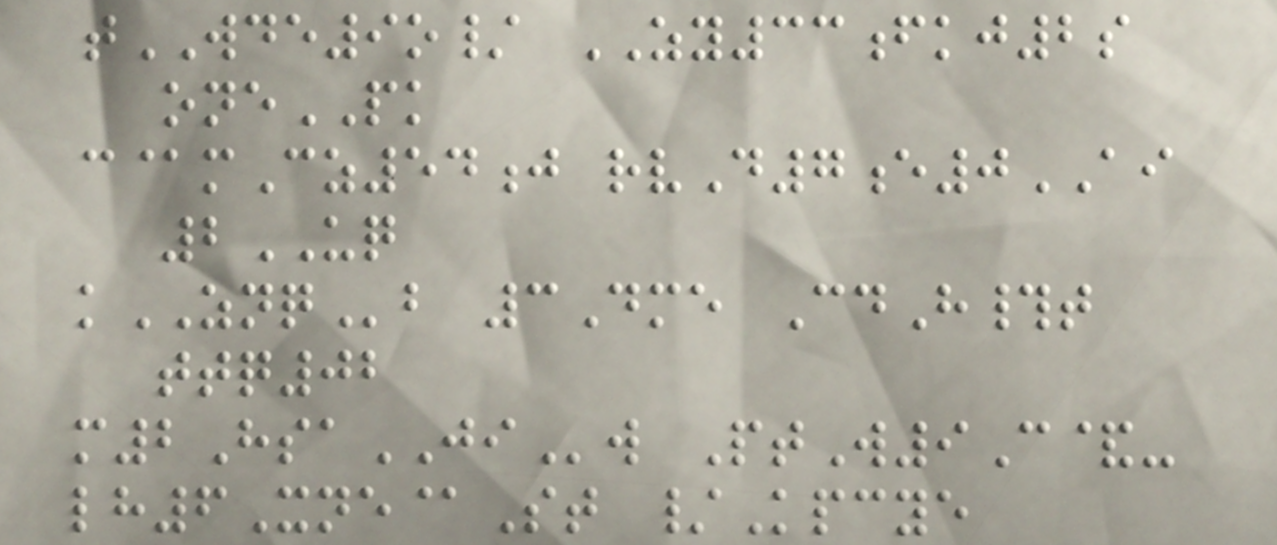tWDE9o/ ZY33fkj2s
onePK
c@mCz54j rvD7e0AI
2UQ
kZNQb 3Dme CdH#t
ttq02
m2HsaJIw PtW9C&-
lh6Xne@St /Kpcye
